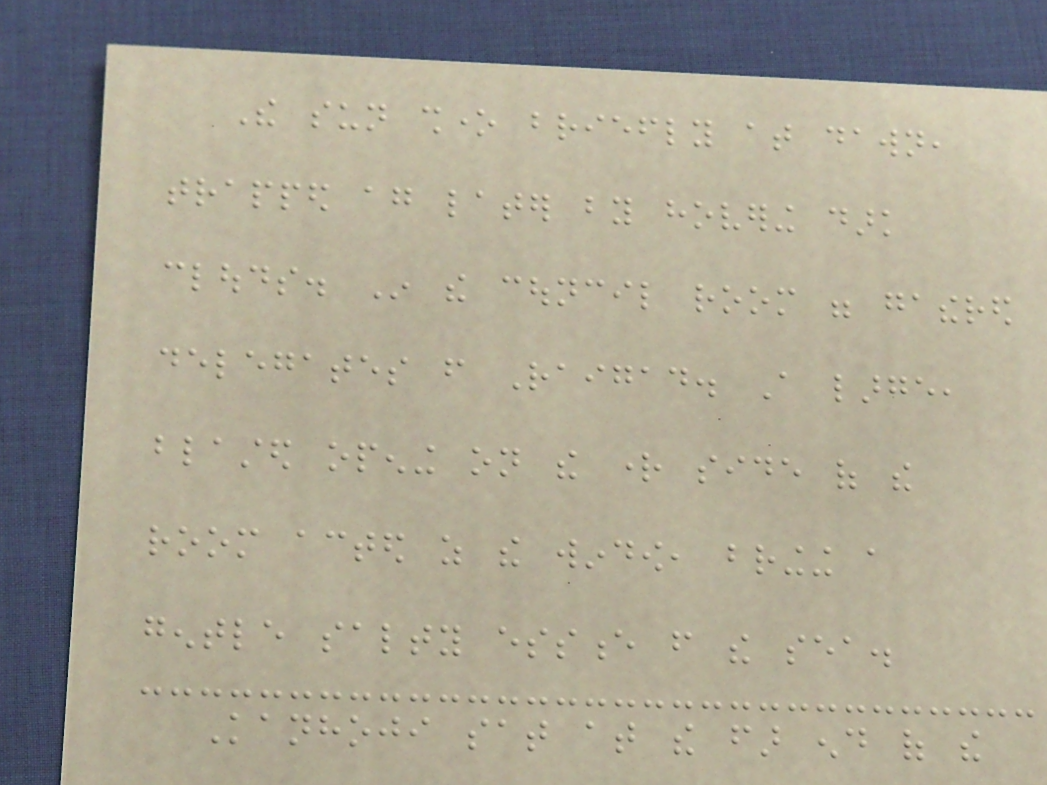The sun shone briefly at dawn,
trapped again later by hovering dark
clouds. In the council room were gathered
delegates from Raigad. A large,
blasted opening on the right side of the
room acted as the window, bringing a
gentle salty essence from the sea.
Kanhoji sat at the far end of the
